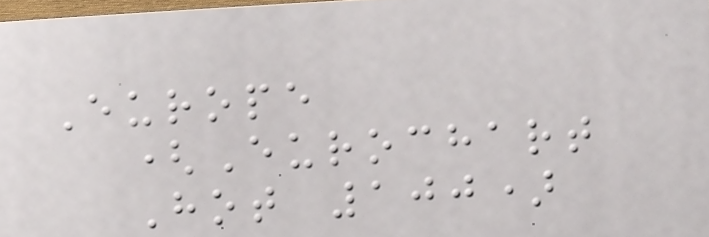Europe
(Eurochart
Hot 100)
